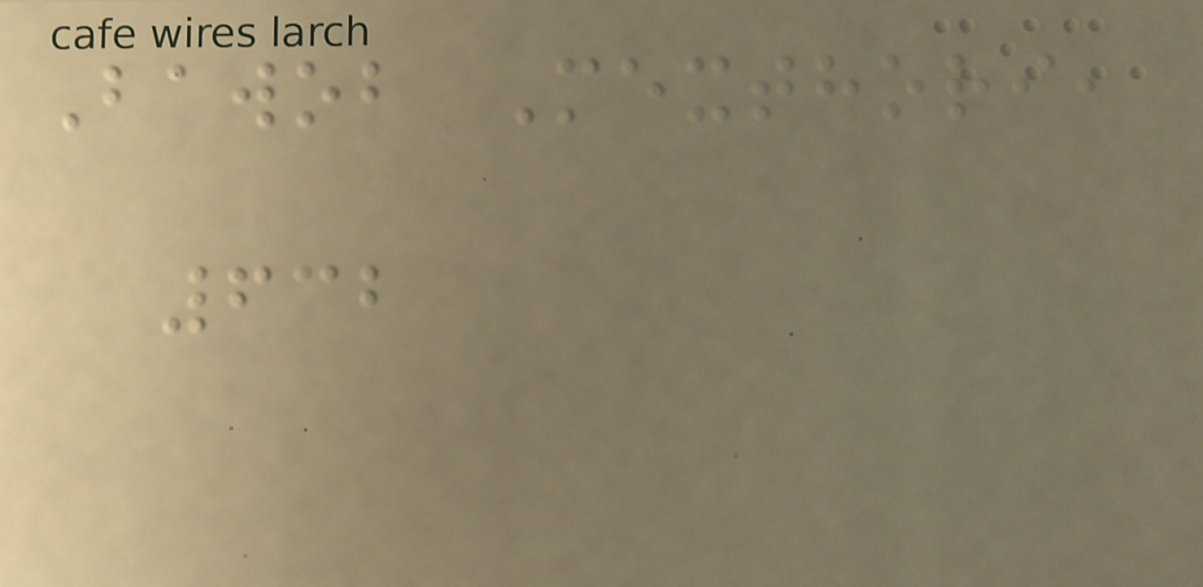Bawob Mexthori,
632
